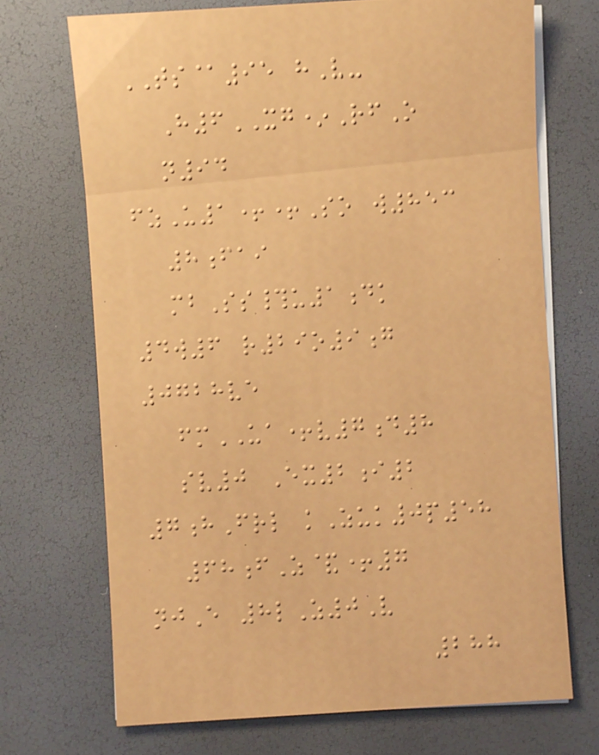TS@95 hV-
H6XG*RfO
n94
fzU1++So w853
8fai
mbSs#u1dk
4w6 r29o9g
0728ve
fmUA+v7d8
sv0 Ex2i2
7hFrl kZuk0p58
68fZ&+7
njE 8lZ0V
288
